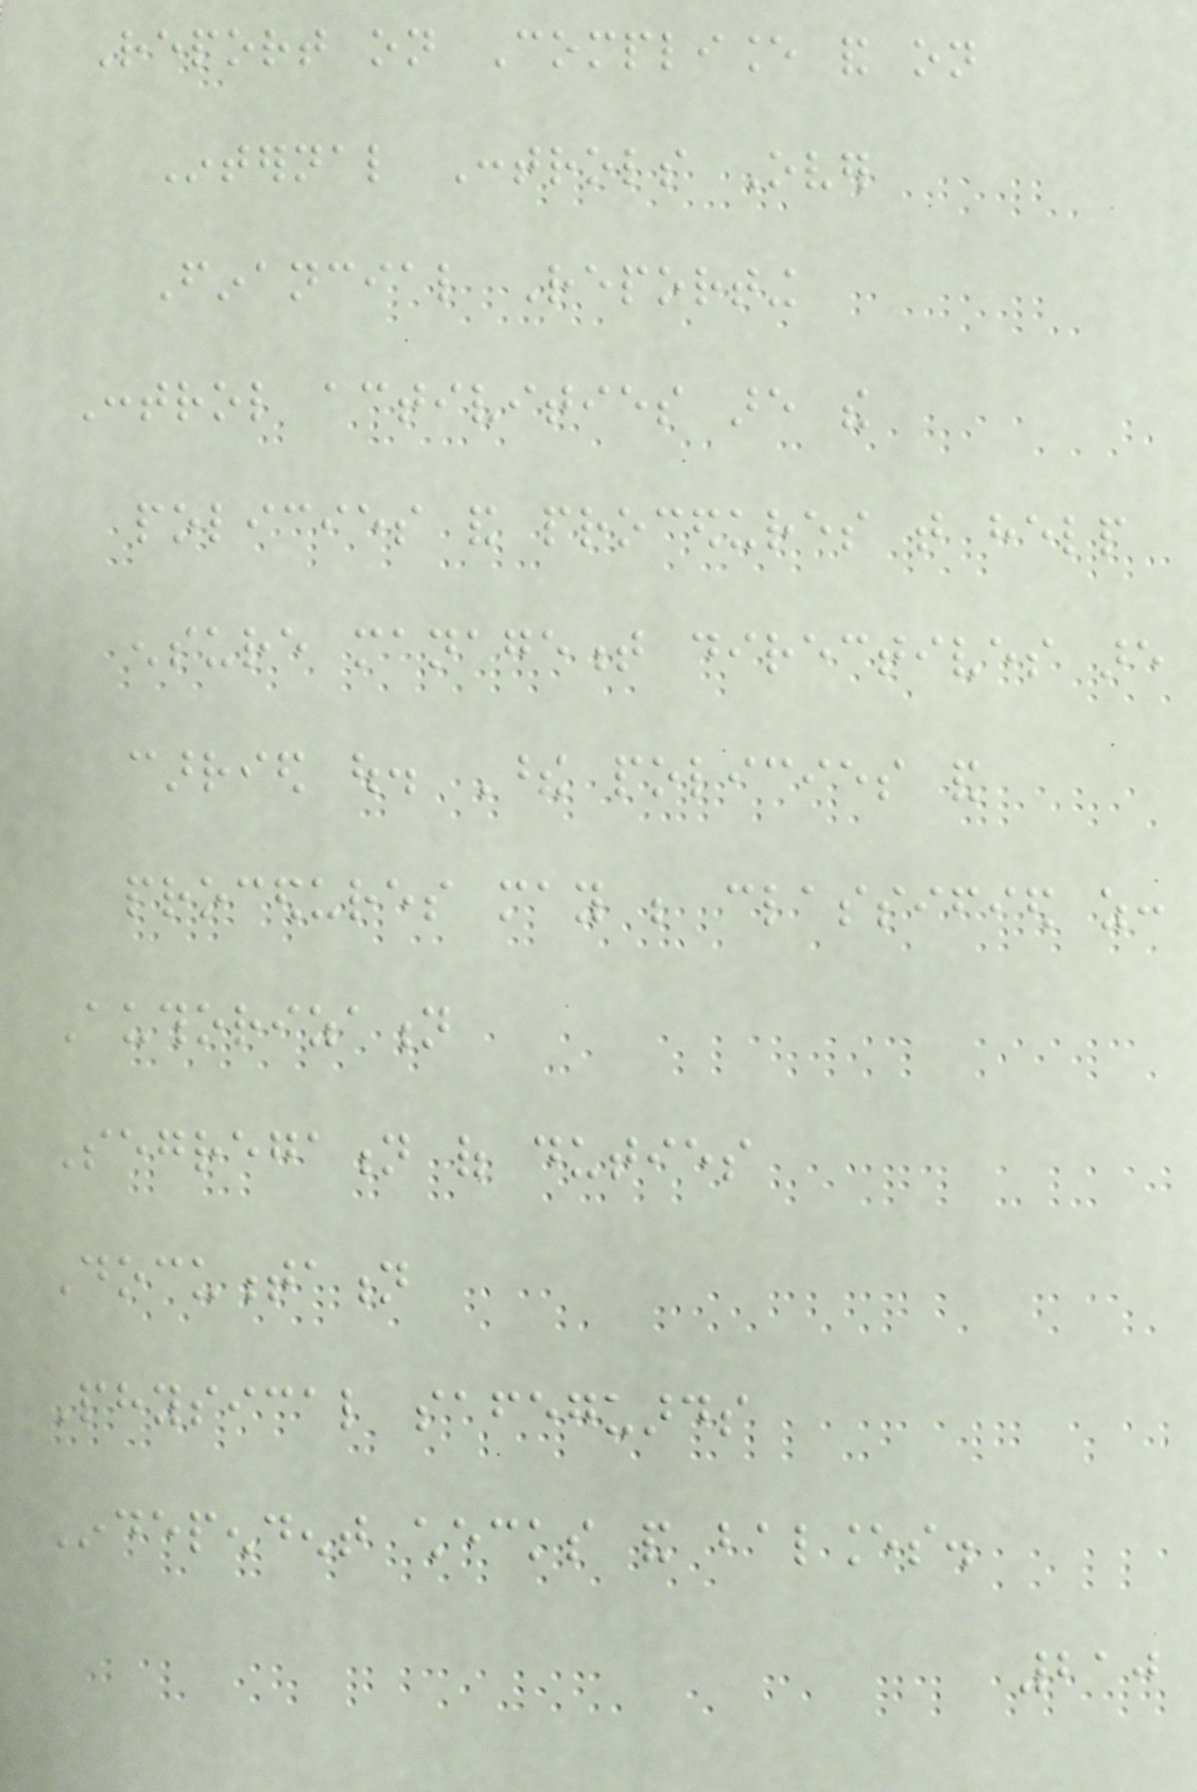Report on Compliance and on
Internal Controls Over
Financial Reporting
Control activities are the
policies and procedures that help
ensure management directives are
carried out. These policies and
procedures may be classified as:
Authorization
Segregation of duties
Documentation
Physical safeguards
Independent checks and balances.
210
